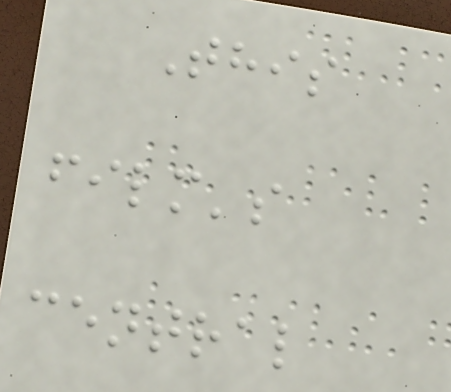This
film's
central
